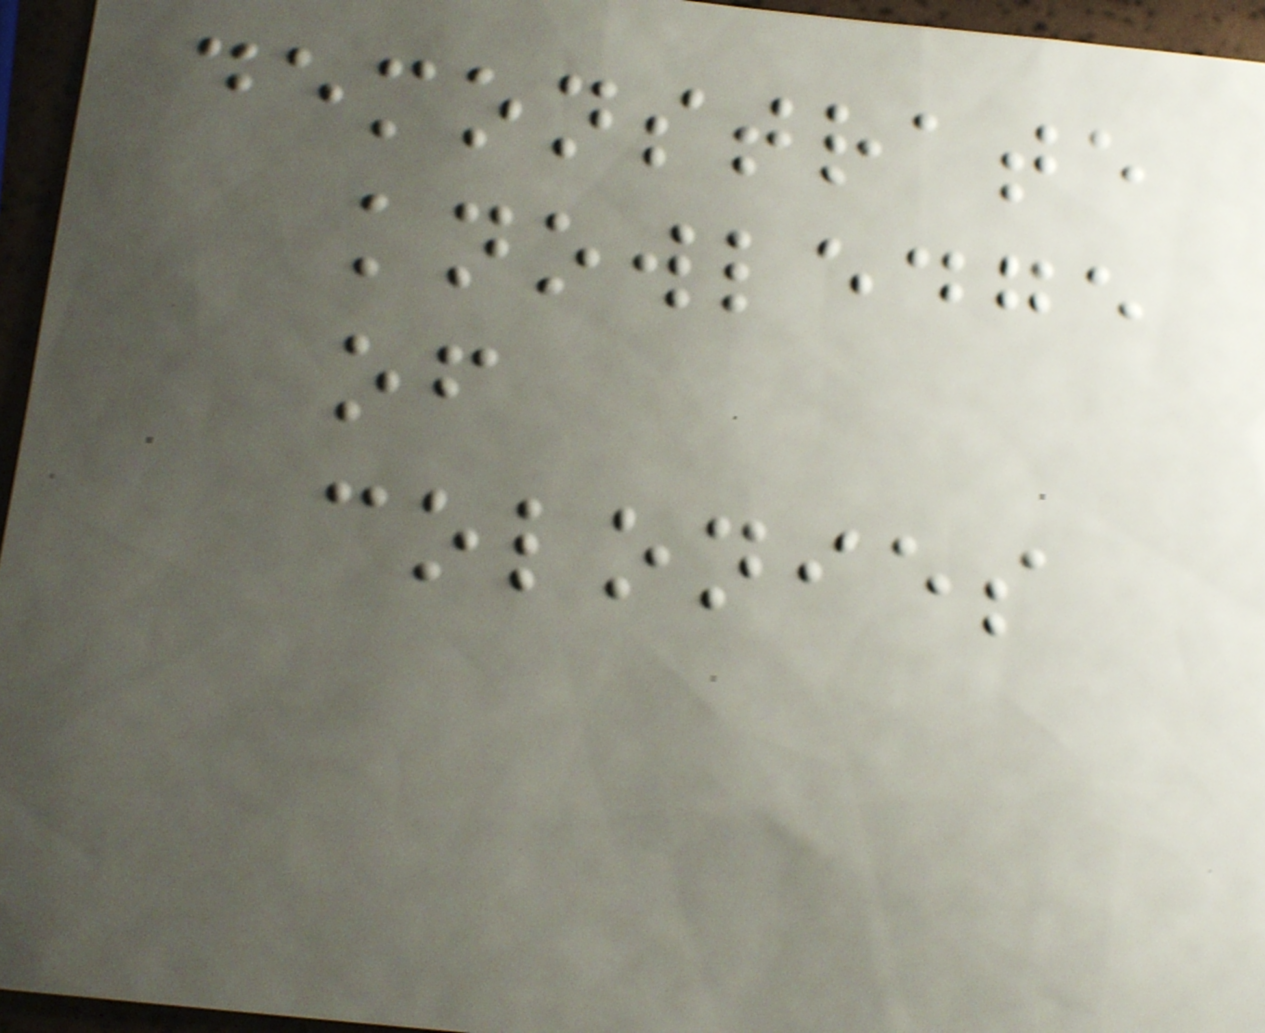demonstrate
knowledge
of
colonies
